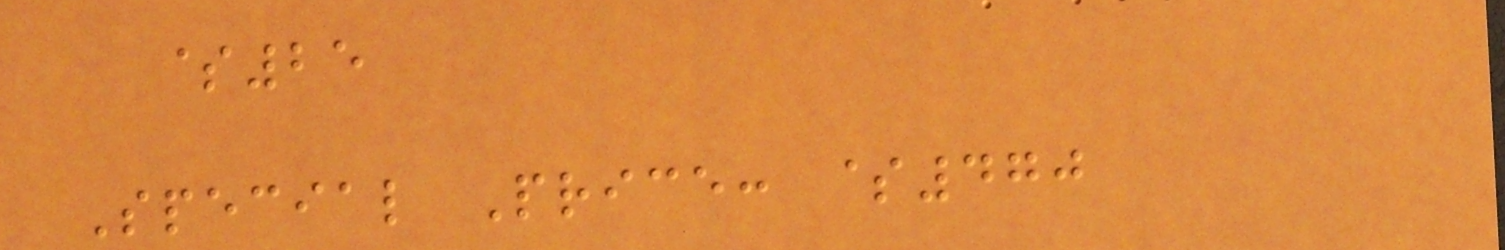$25
Special Price: $470
